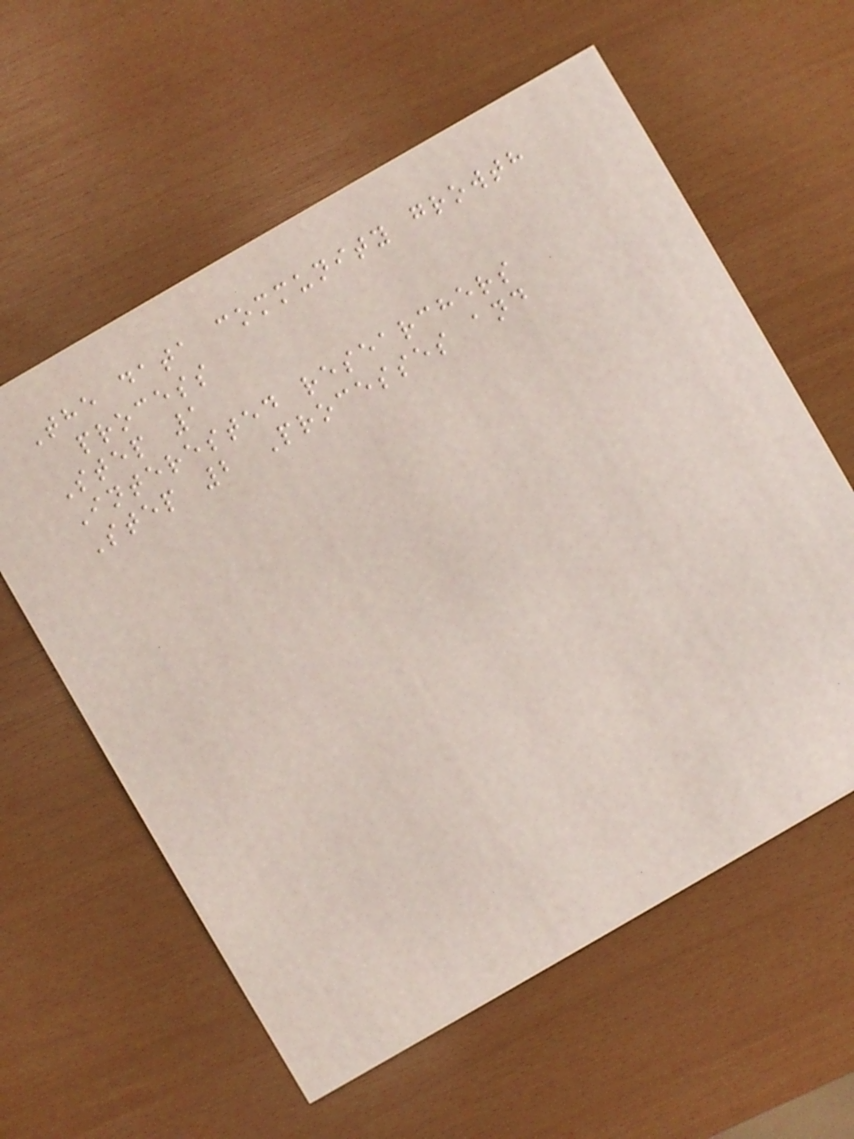The data community growth
process
Step 1
Interested researchers
Step 2 Processes and
